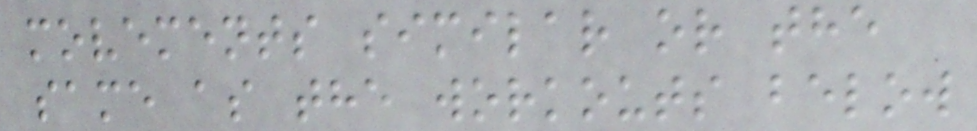movements similar or the
same as the workouts below
